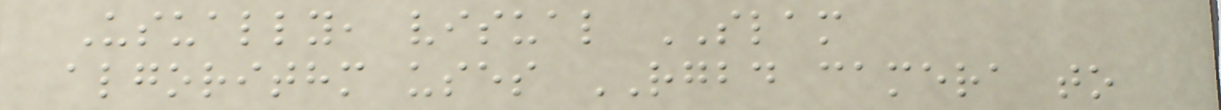Usually, visual SLAM
algorithm uses RGBD camera to
